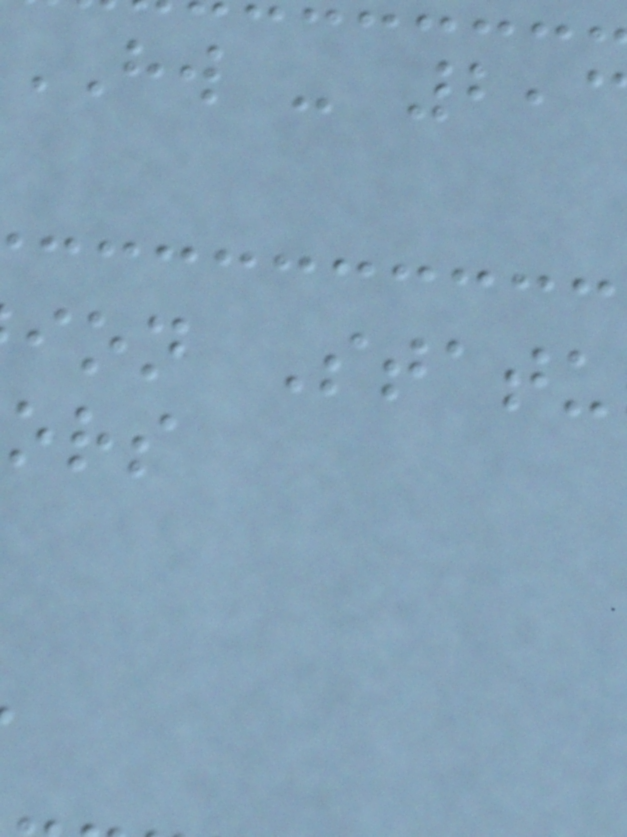HW - 2,
ion Statu
